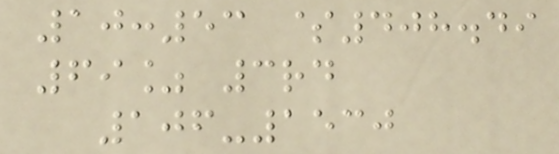10:53 $408.49
69% 3rd
106-1530
